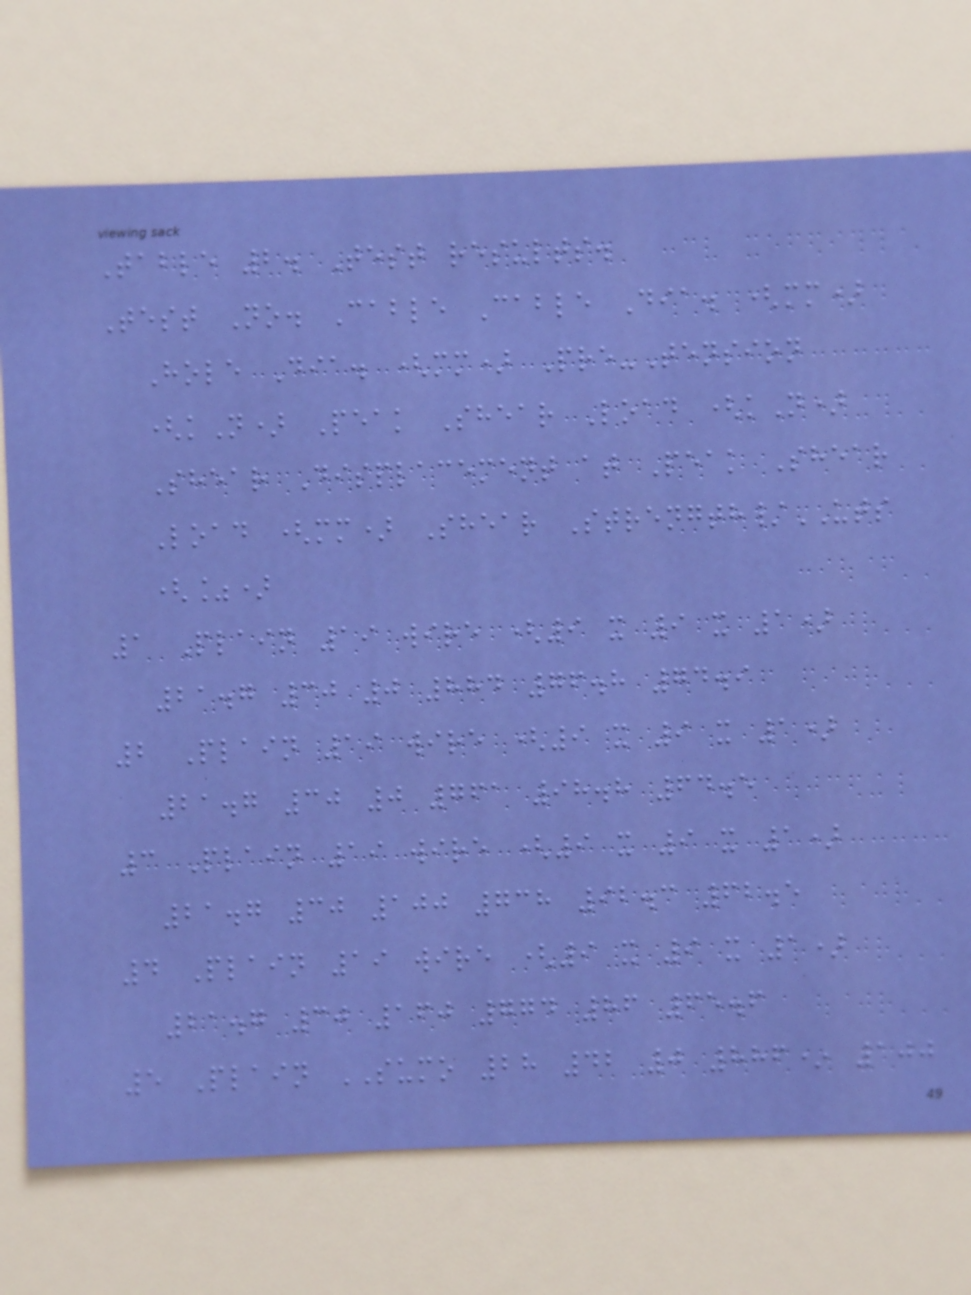Table 2. Test results.
Test No. Cable Cable Dia. (mm)
Hole Dia. (mm) Pre-Tension
(kN) Peak Shear Load (kN)
Shear Displacement at Peak Shear
Load (mm) Shear Strength/UTS
(%)
1 Plain 19 wire (9 x 9 x 1)
21.7 30 0 884 76.8 74.9
2 Plain 19 wire (9 x 9 x 1)
21.7 30 0 761 98.8 64.5
3 Plain 19 wire (9 x 9 x 1)
21.7 30 100 738 92.3 62.5
4 Plain 19 wire (9 x 9 x 1)
21.7 30 160 774 86 65.6
5 Plain SUMO 28 42 0 886* 100
